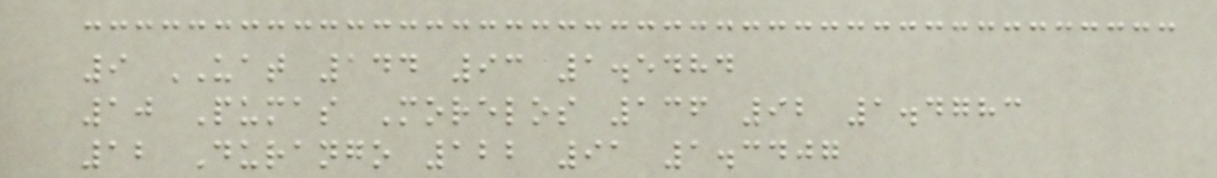9 UAT 144 93 1.5484
10 Pumas Morelos 136 92 1.4783
12 Durango 122 91 1.3407
